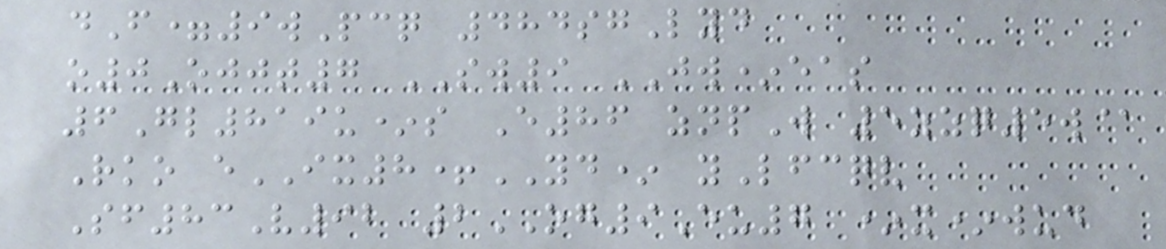dF=9wPcq 484sgLyd
o0Ojjt7 SW9 JW*eas
6Gl819u*s E86 znpW 5zzq5w@
Rko eIX8+YD* yLfcqv
Sf83V92 2OG9Eu7 *x*wud
